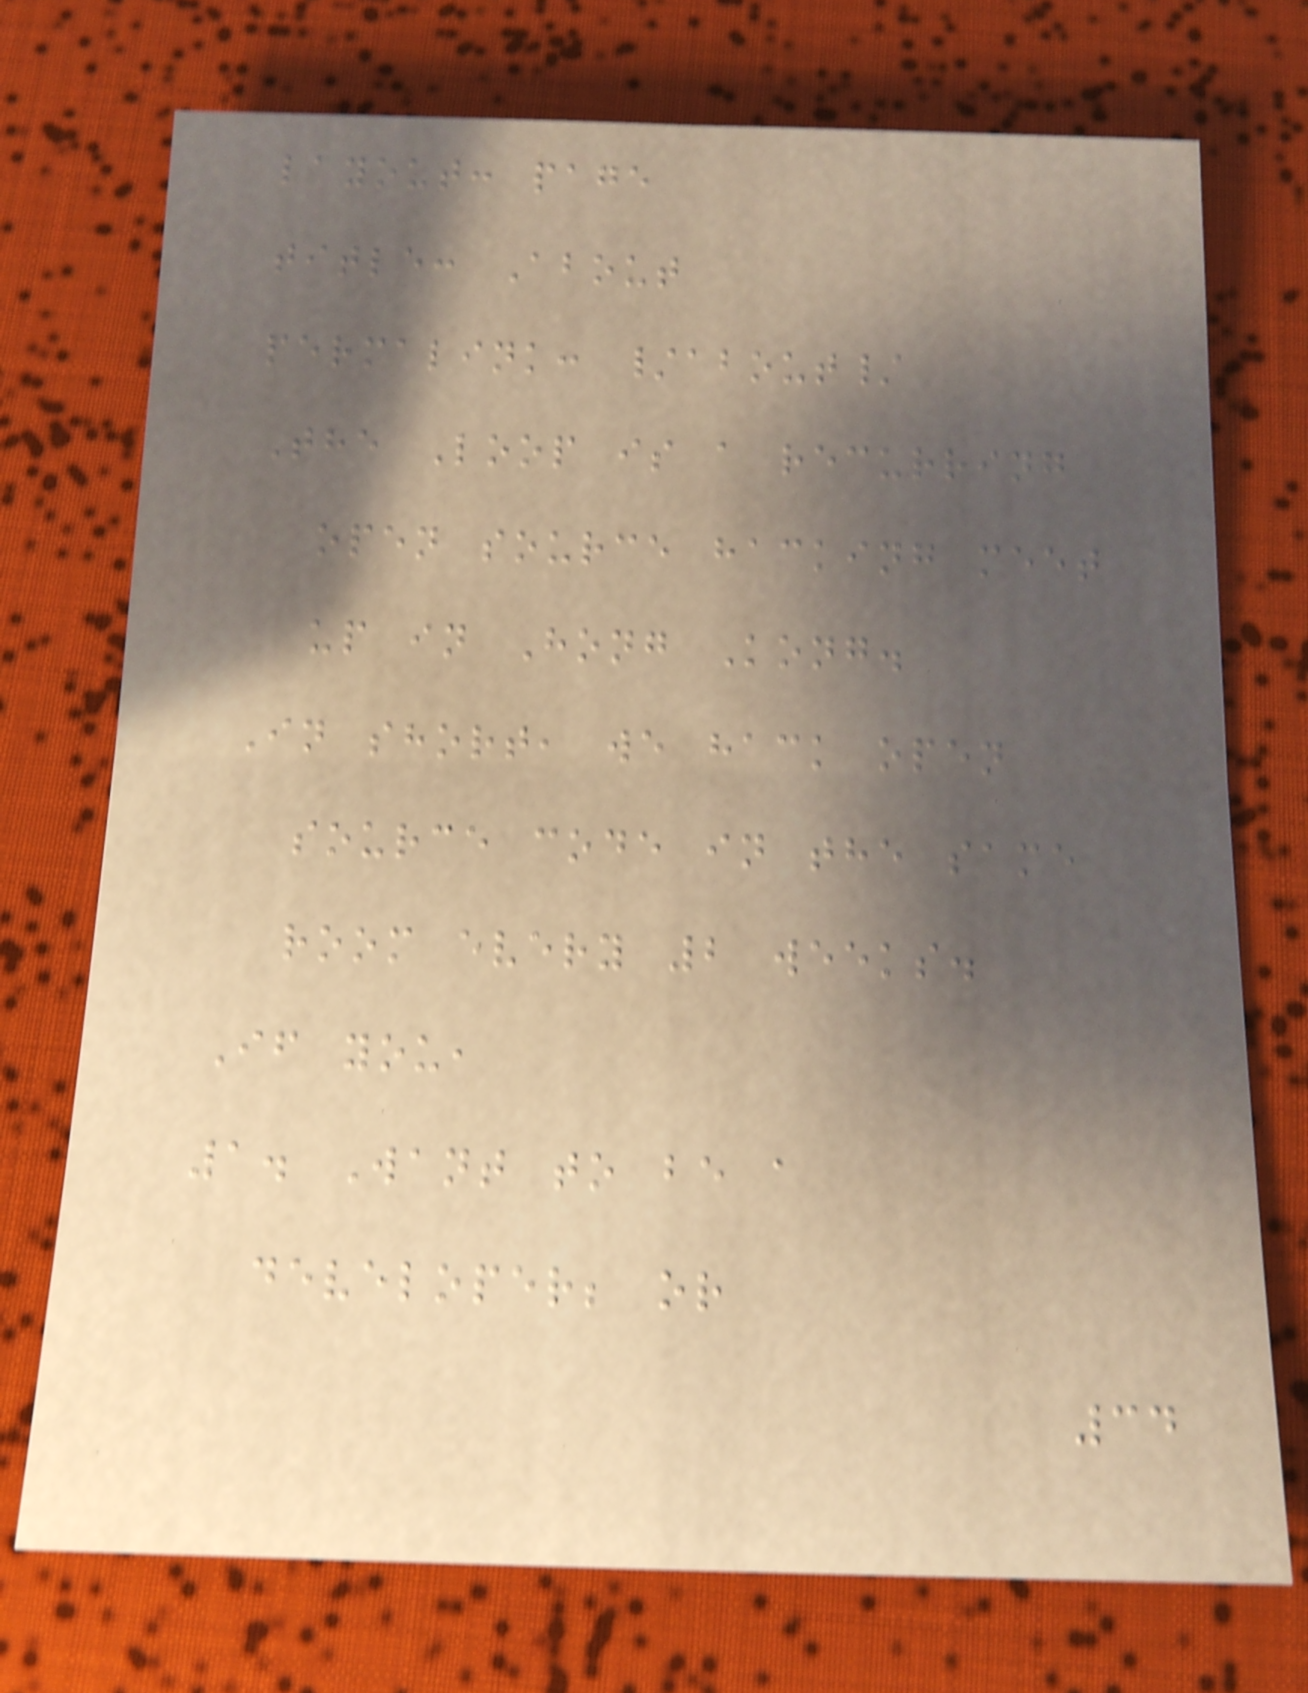layout: page
title: About
permalink: /about/
The Loop is a recurring
open source hacking meet
up in Hong Kong.
In short, we hack open
source code in the same
room every 2 weeks.
If you,
1. Want to be a
developer; or
34
